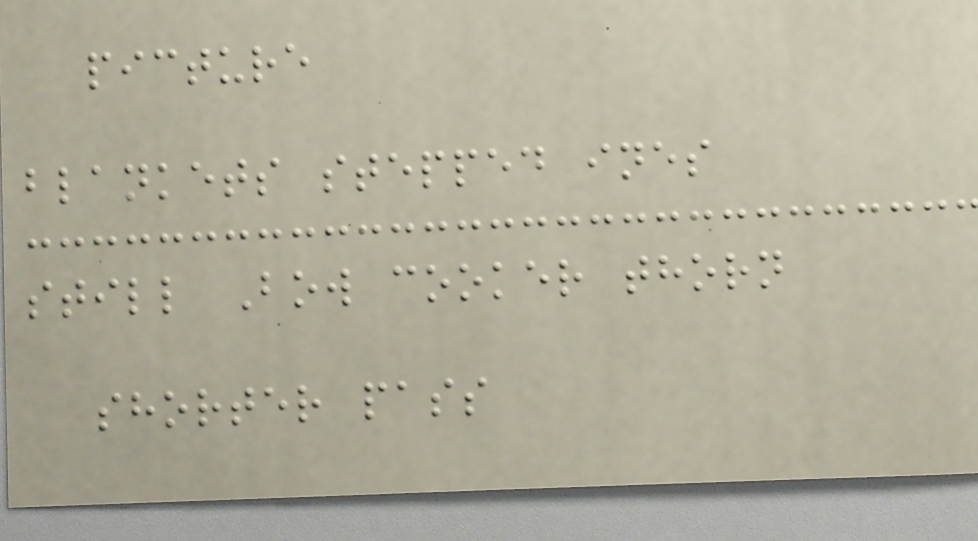picture
blankets stepped ines
still Bow cooker thorn
shorter pass
